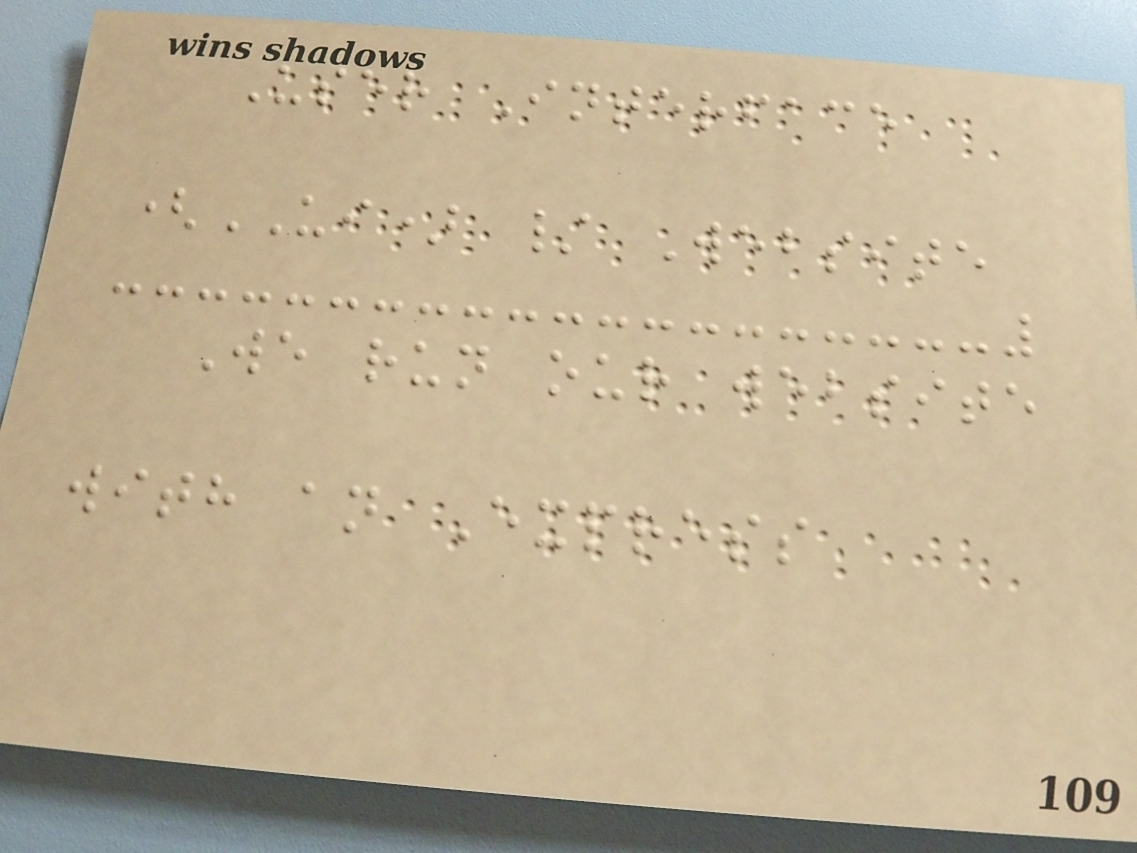User Interface
(UI) / Website
We run our website
with an Express
